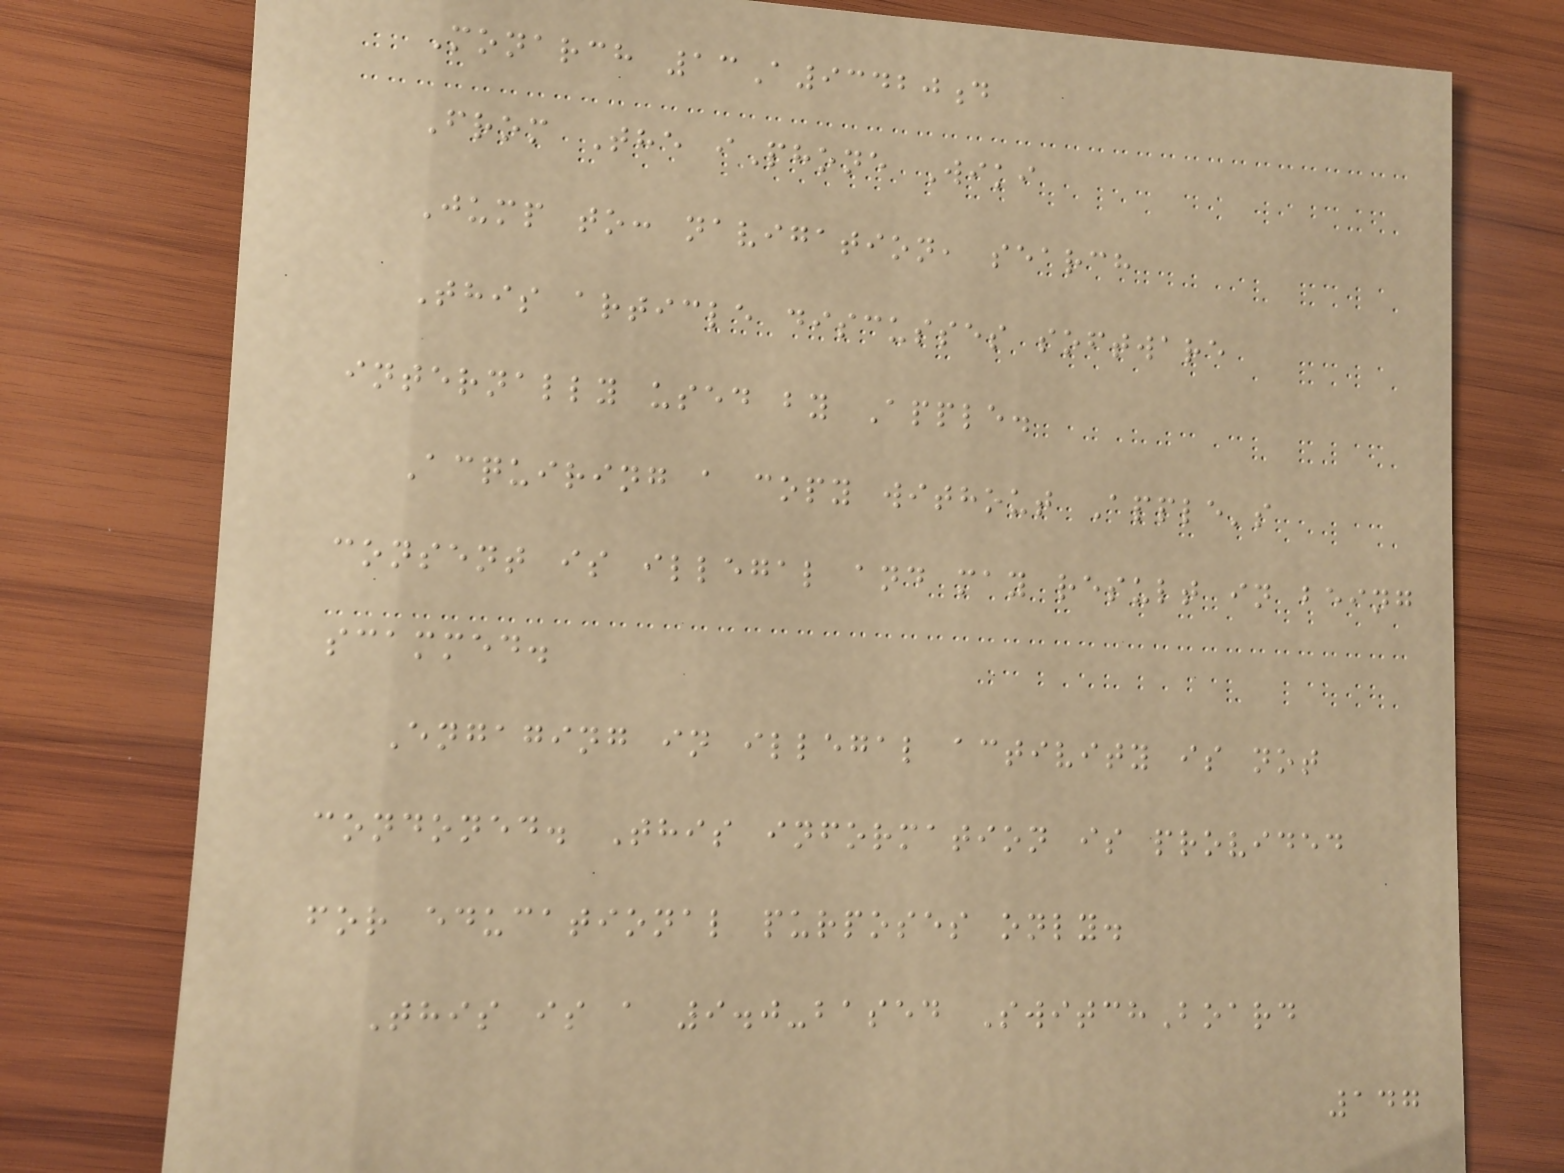Monarch 13A93420d
From The iPhone Wiki
Jump to: navigation, search
This article discusses software
internally used by Apple.
Acquiring a copy without Apple's
consent is illegal and may result in being
scammed.
Engaging in illegal activity is not
condoned. This information is provided
for educational purposes only.
This is a 9.0-based SwitchBoard
147
